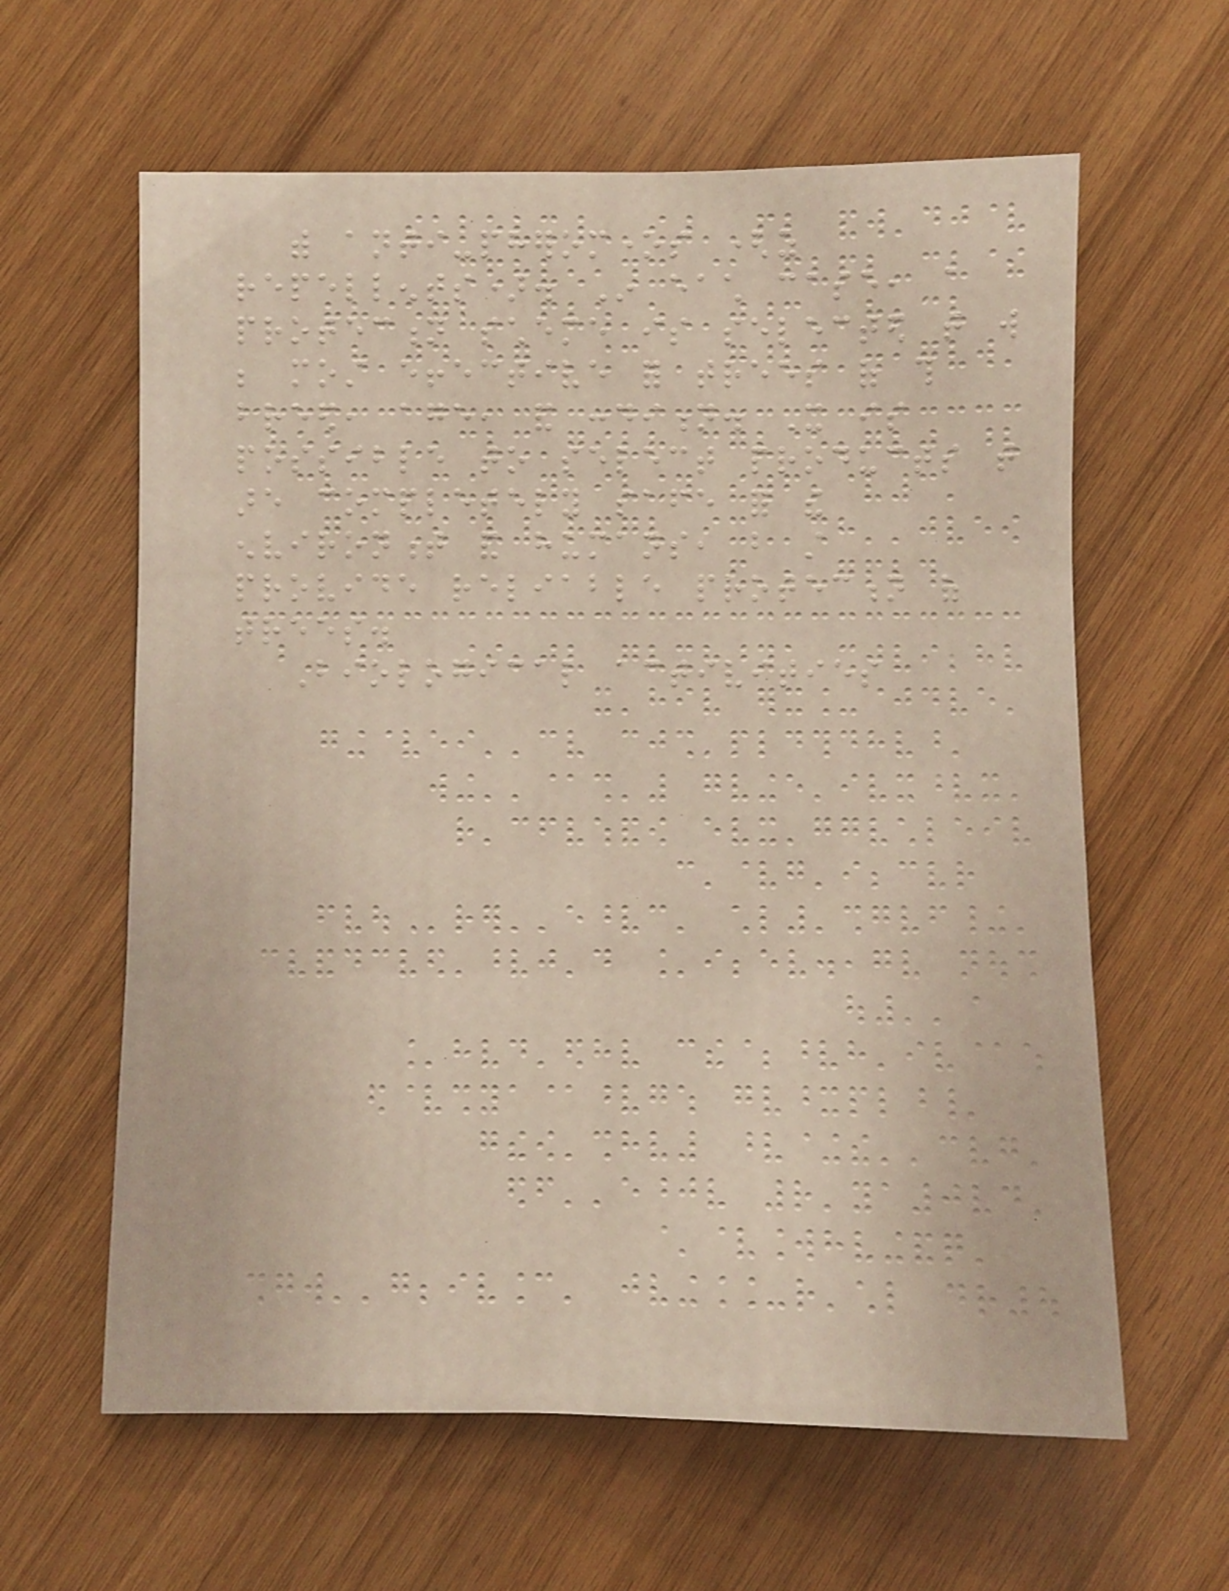with anti-pheromones (as
repellents). In each case, a
protection scheme is selected that will
be most effective for trees of this
breed, age, and condition. It is
possible to select products that
are completely safe for the
environment and humans, but still
provide reliable protection of
trees.
Biological activities
